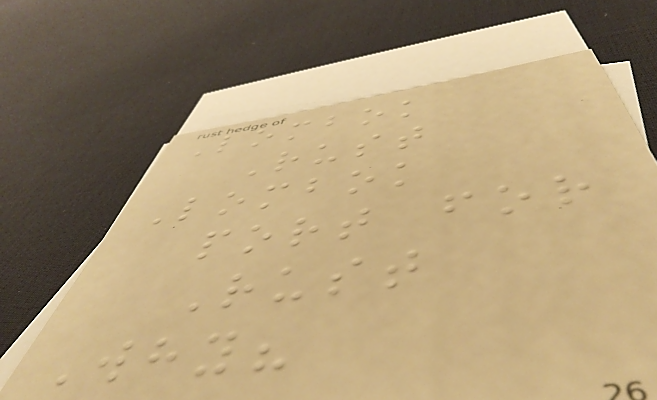Lombok
Rust
Lombok
port for
Rust
Why?
